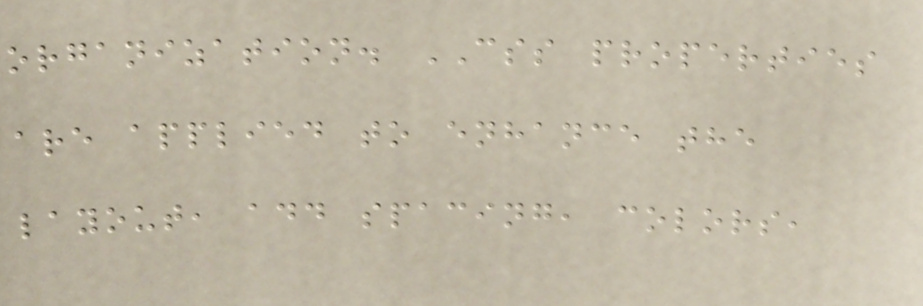organization. CSS properties
are applied to enhance the
layout, add spacing, colors,
